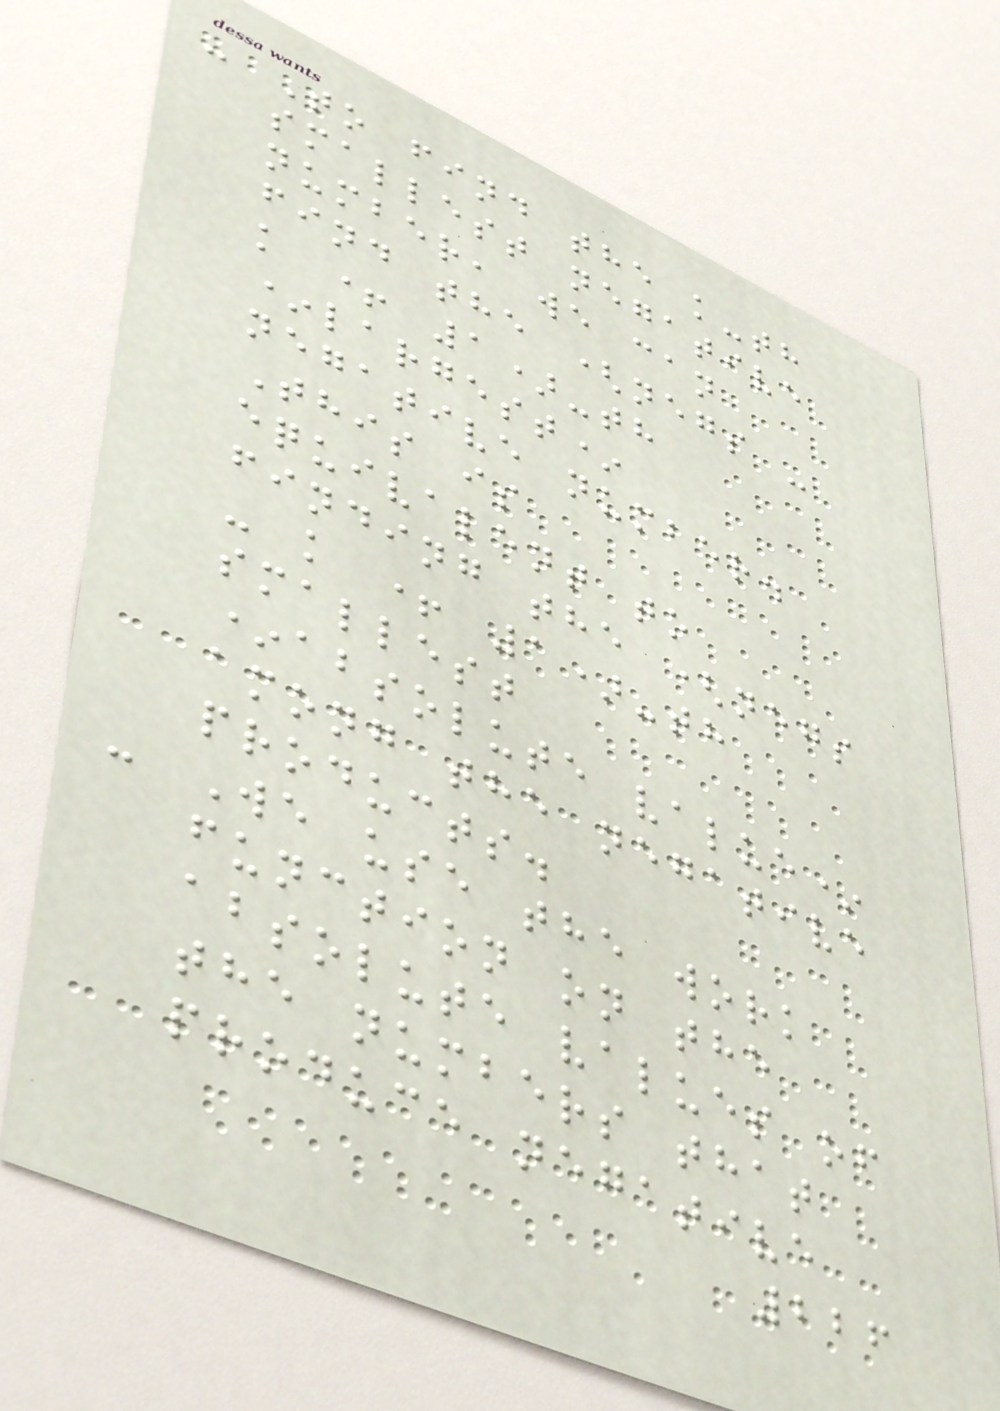- To find the k-th
smallest negative
number, we can
find the (negs -
k + 1)-th
*largest*
negative number.
This is
equivalent to
finding the (negs
- k + 1)-th
smallest
*absolute value*
among the negative
products.
- We use the work
function on the
absolute values of
the numbers that
produce negative
226
